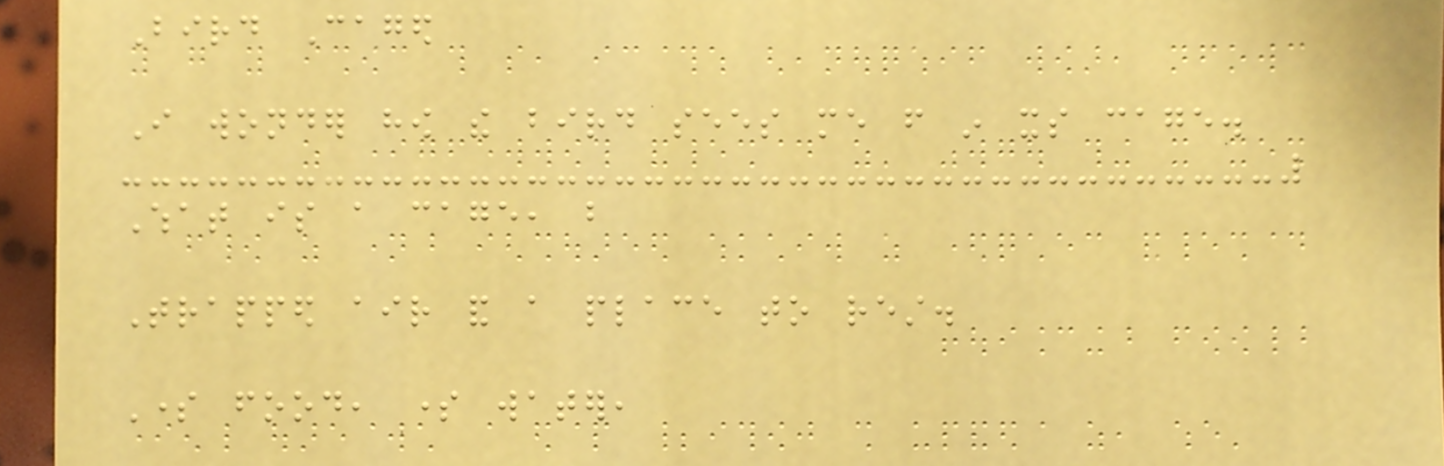Bird Caged
I wonder how the bird sees me from in its cage.
What is a cage, but
Trapped air and a place to rest.
Some food, some water,
